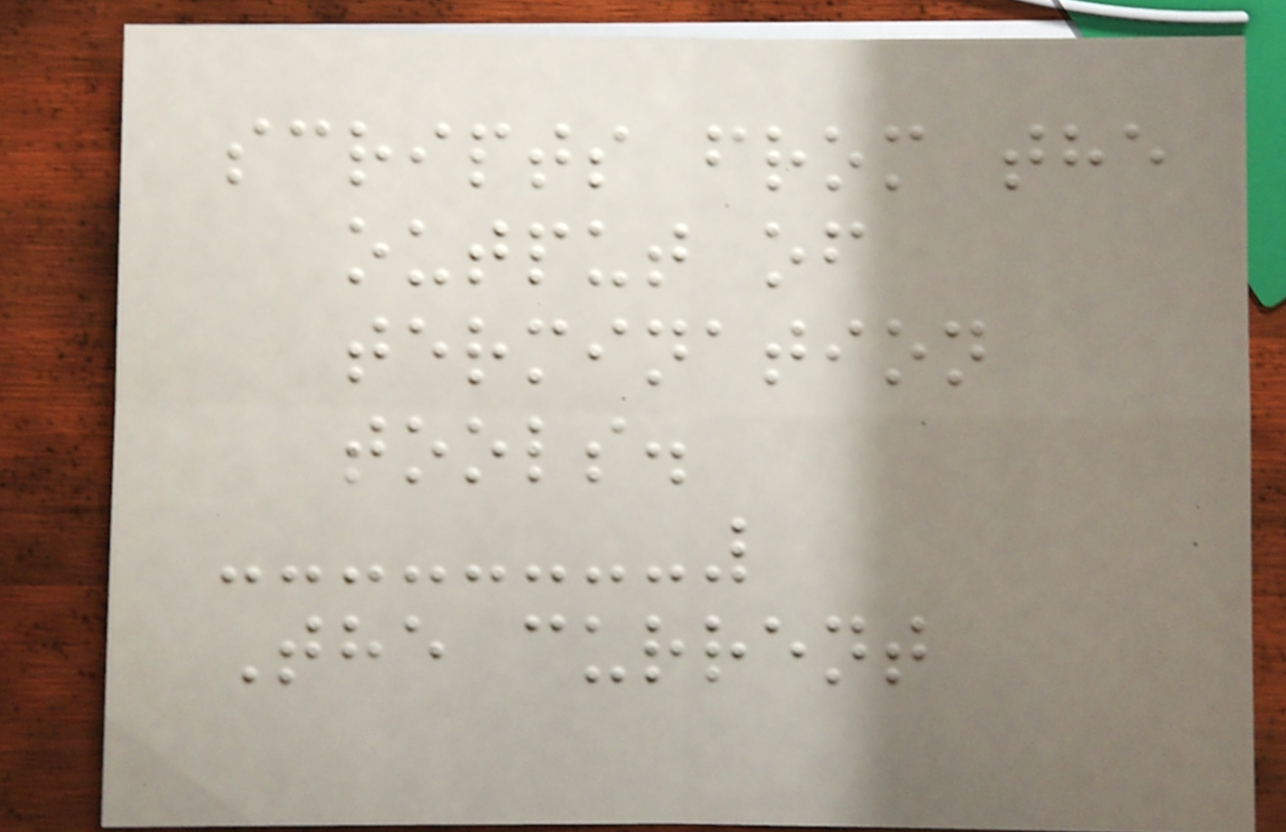scripts from the
output of
termination
tools.
The current
